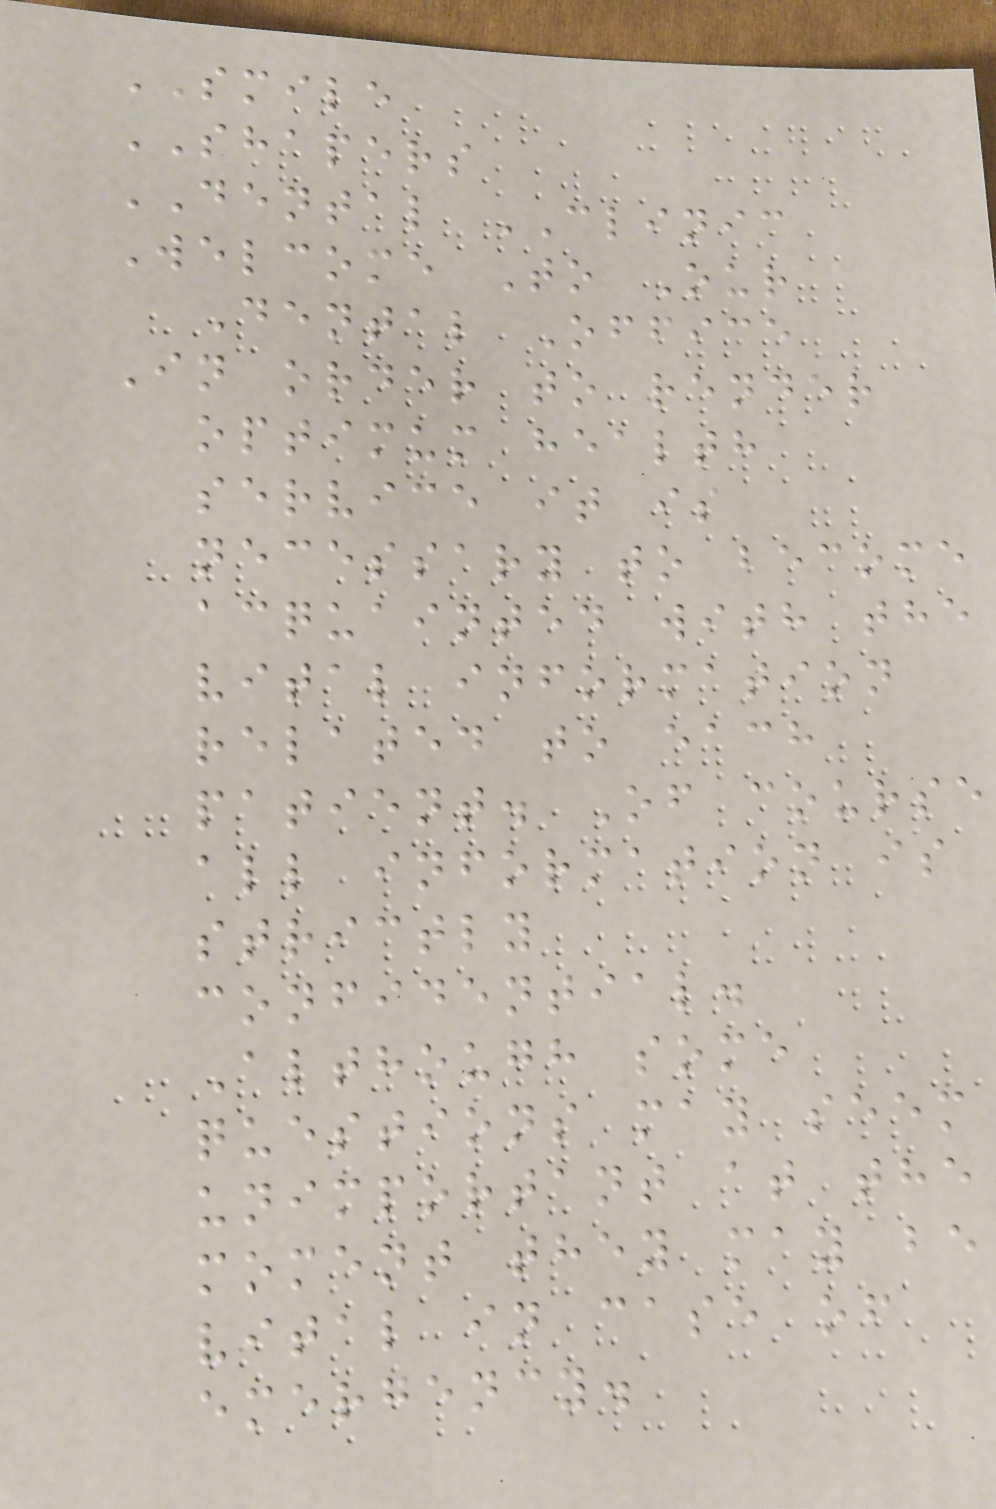SMILE
SHAPERS
DENTAL CLINIC
Welcome To Our
Dental Office
In order to render
optimum health
service it is
necessary to become
acquainted with the
vital information
related to each
patient. Of course
all information is
strictly
confidential.
Although some
questions may seem
unimportant at the
moment they may be
vital in case of
emergency.
